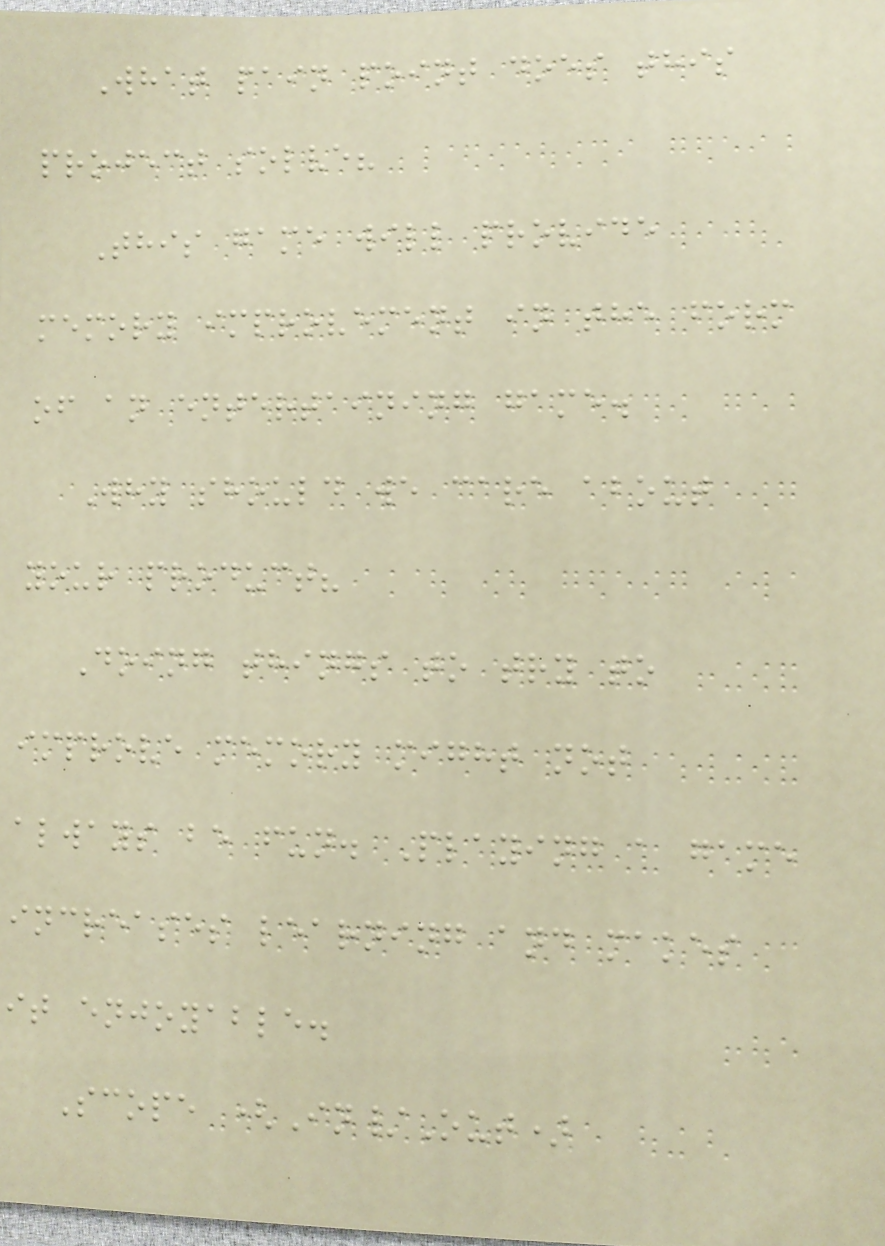What pain point does this
project solve?
This game will provide
memory improvement in the form
of an entertaining game.
Why should we care about
your product?
Doing things to try to
improve memory might not
always be fun. Playing a game
increases learning and makes
it enjoyable.
Scope (In/Out)
